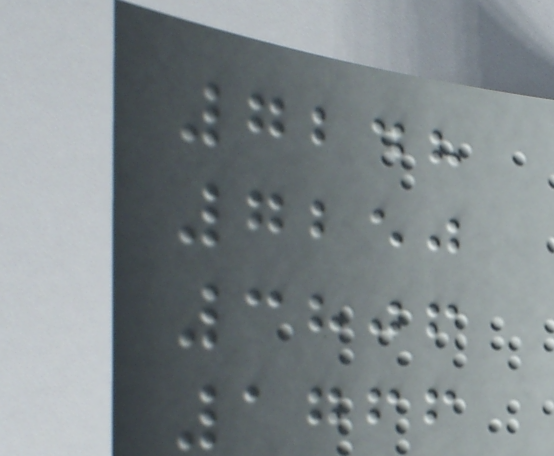7248
7250
3806
1766
